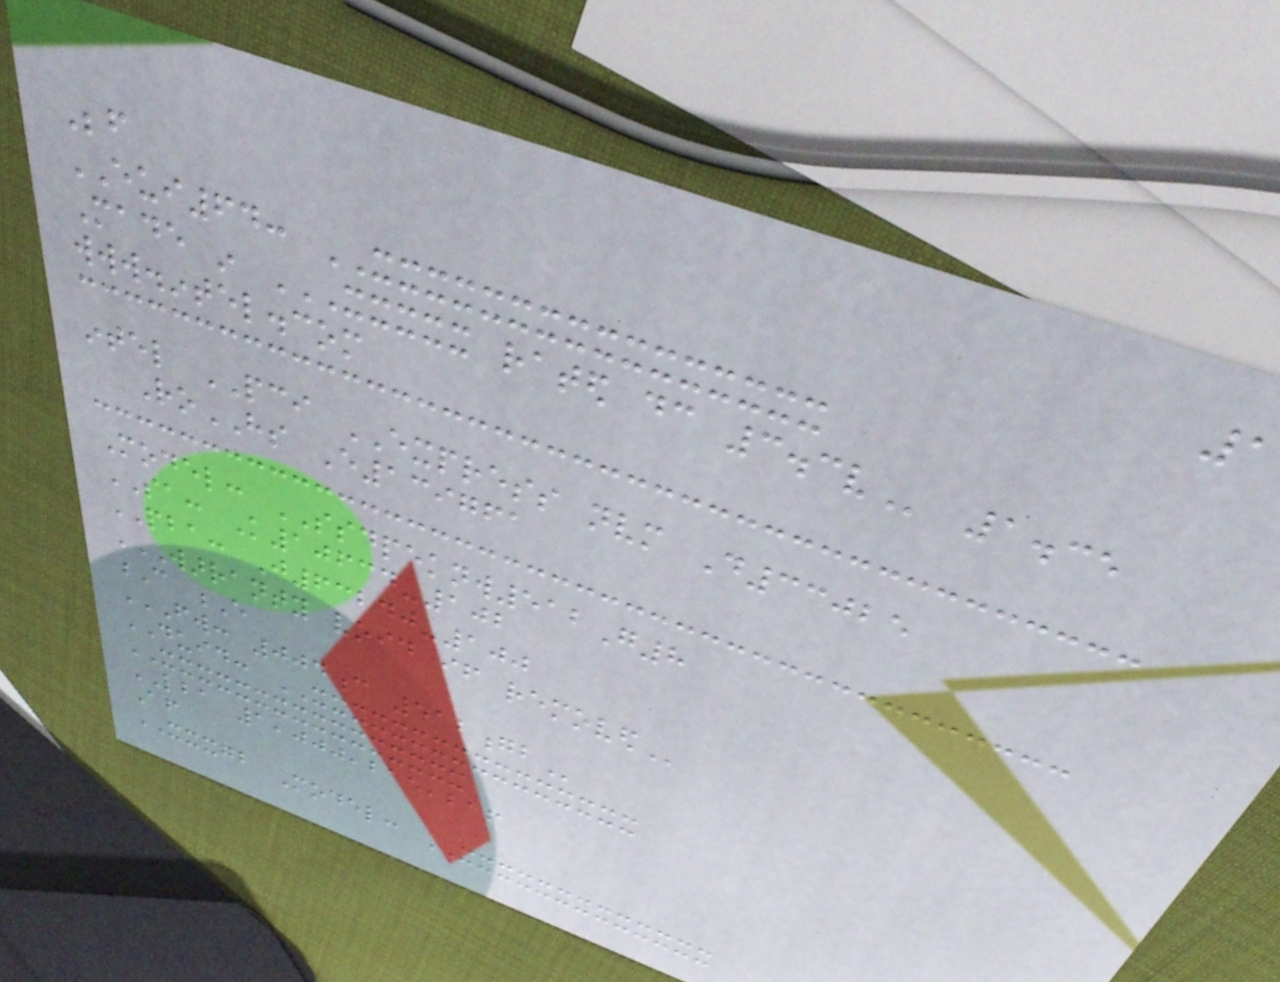1
Before
EUI64: XXXXXXXXXXXXXXXX
Made in XXXXX RATED DC 3.3V 1.35
www.intel.com
intel PCI EXPRESS nvm D33025
RoHS E139761
Model: SSDPEKNW512G8
SA: K10634-102
PBA: J63240-100
WARRANTY VOID IF REMOVED
C E
FW: 004C 512GB
DUID: XXXXXXXXXXXXXXXX
XXXXXXXXXXXXXXXX
LBA 1,000,215,216
After
XXXGB Model: XXXXXXXXXXXXX
